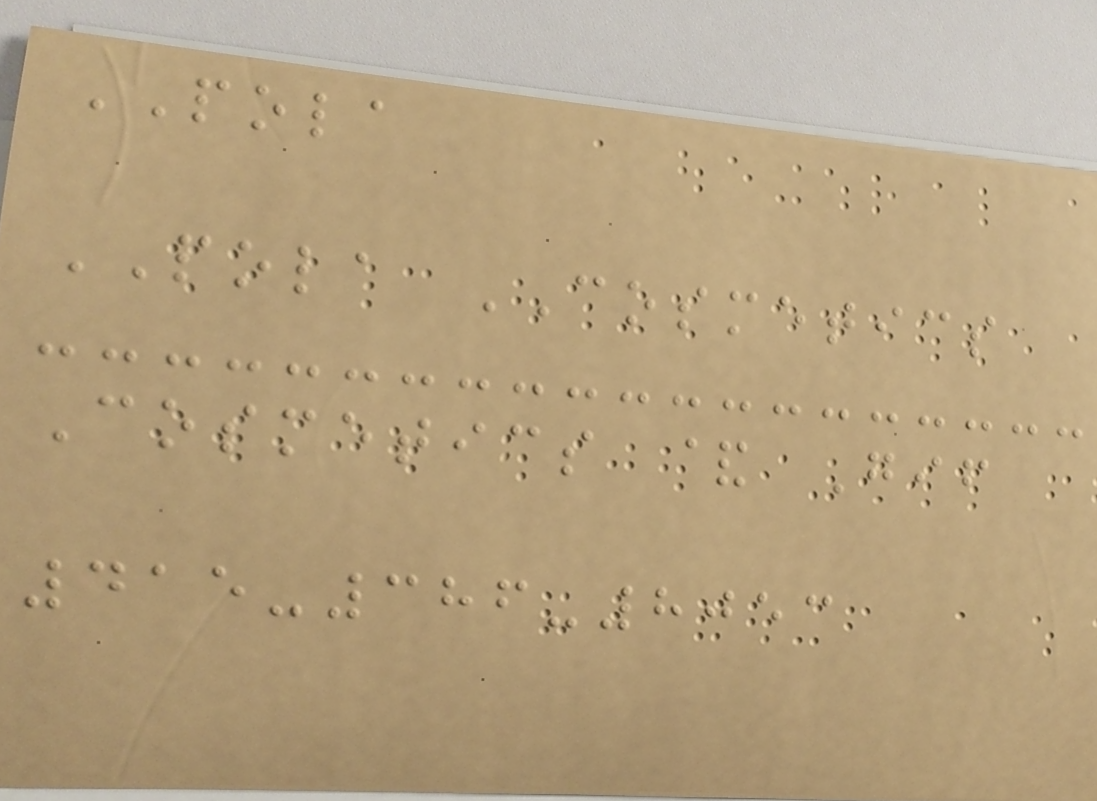POLA
POLA COSMETICS
Cosmetics & Gif
415-386-8053
